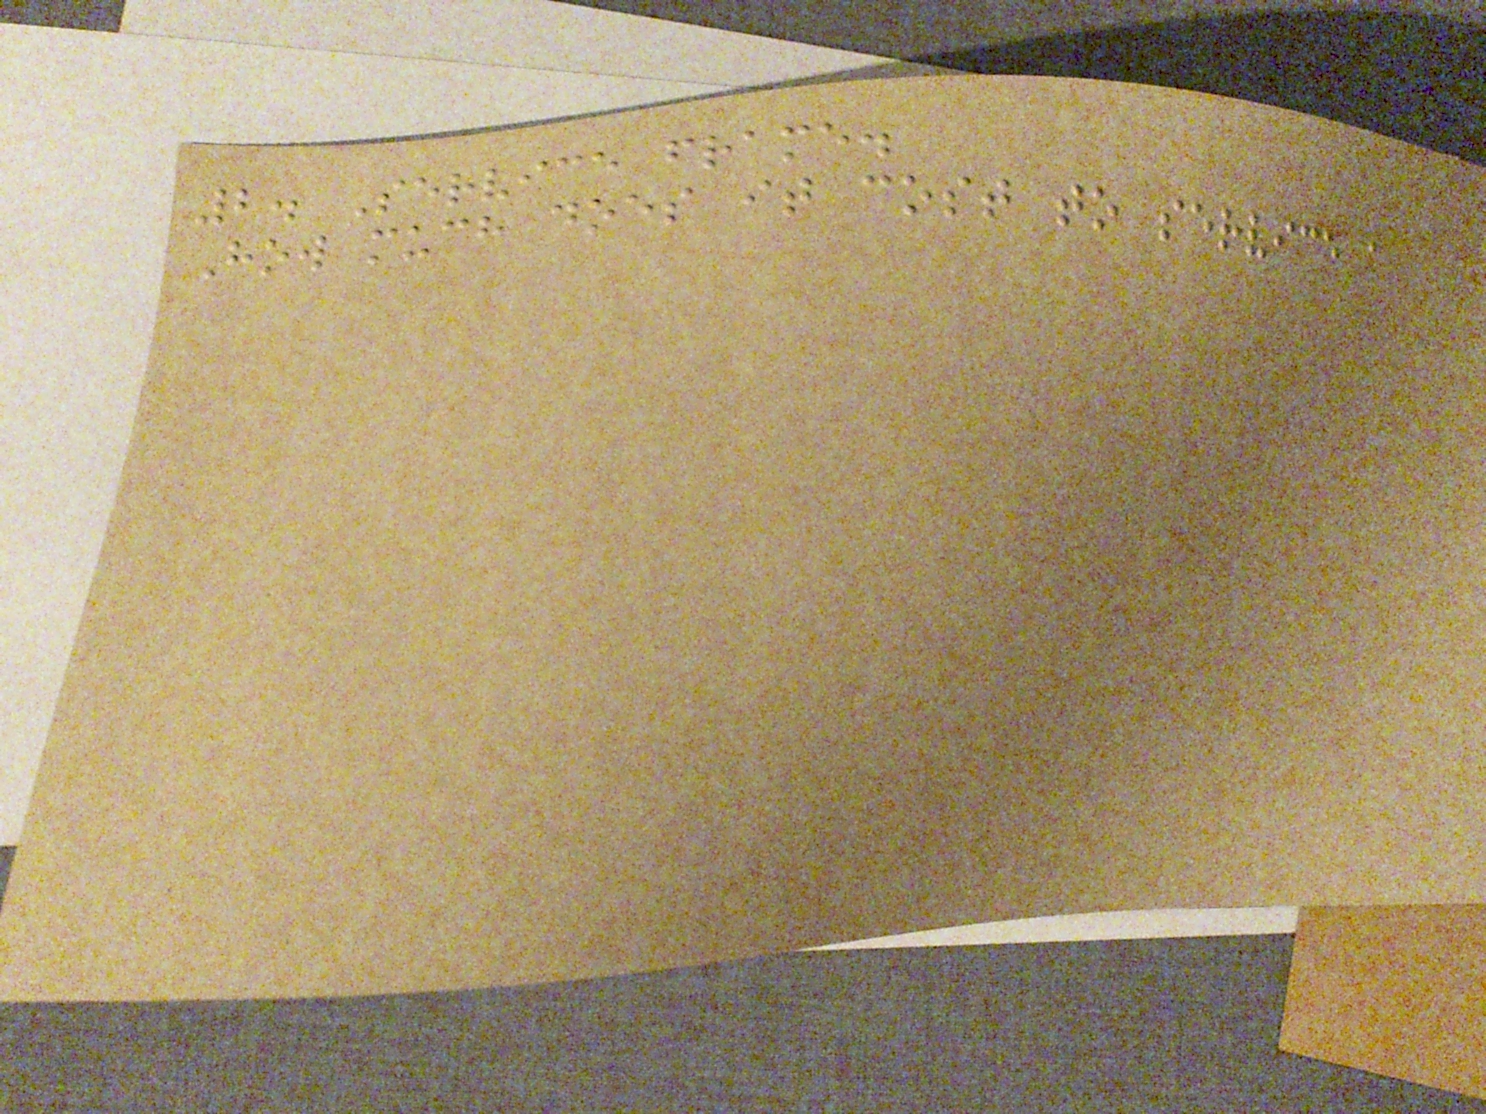2. Service frame.
How much does it cost to service a
